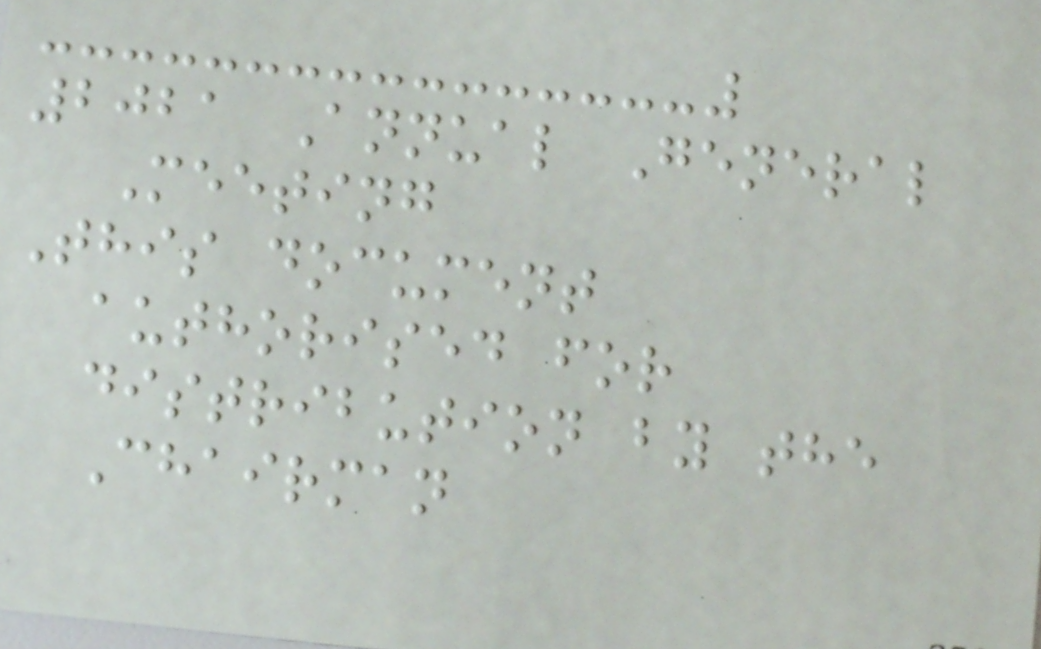2021 Annual General
Meeting
This document
authorised for
distribution by the
Chairman
